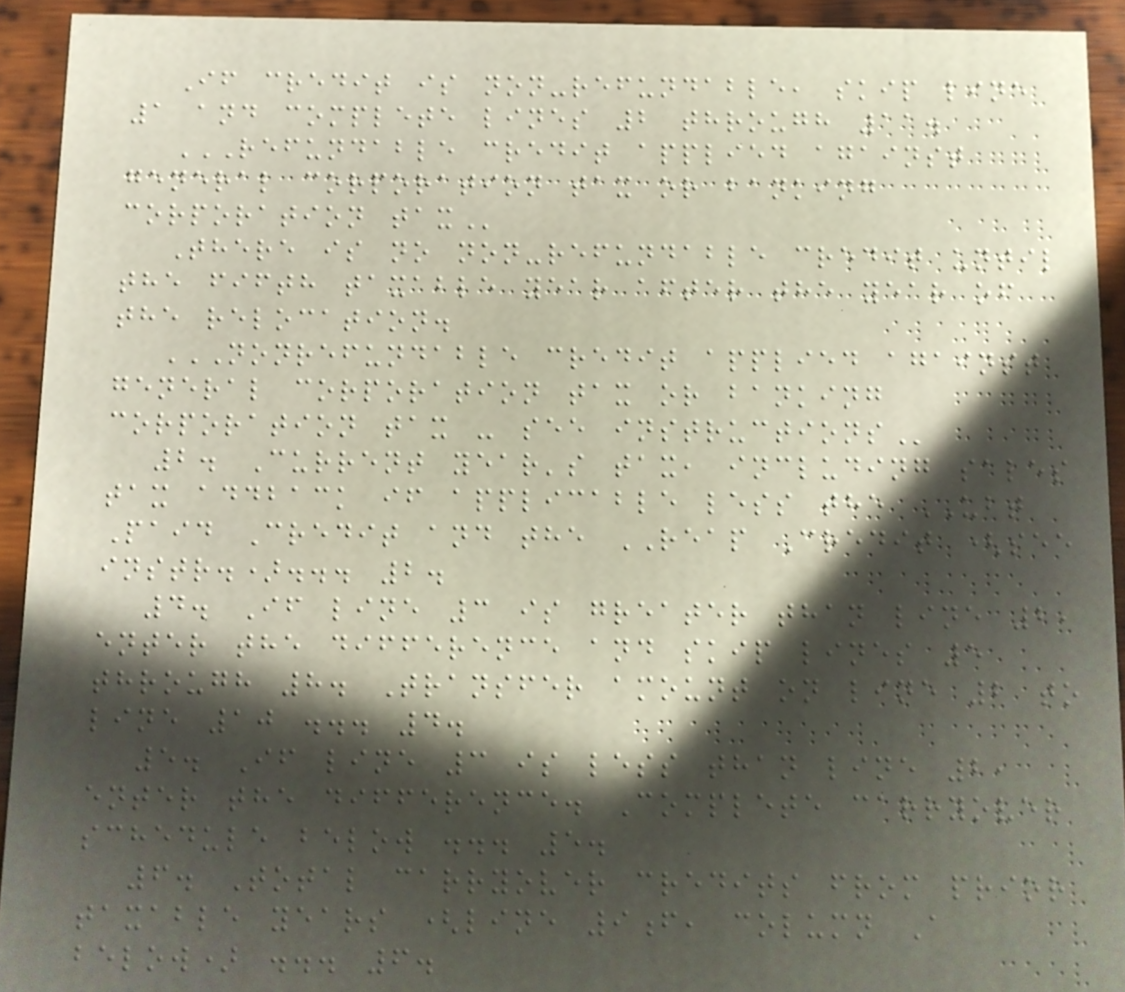If credit is non-refundable, skip line
1 and complete lines 2 through 11.
REFUNDABLE CREDIT APPLIED AGAINST
GENERAL CORPORATION TAX OR BANKING
CORPORATION TAX
There is no non-refundable credit until
the fifth taxable year after the year of
the relocation.
NONREFUNDABLE CREDIT APPLIED AGAINST
GENERAL CORPORATION TAX OR BANKING
CORPORATION TAX - SEE INSTRUCTIONS
2. Current year's tax, including sales
tax addback if applicable less the UBT
Paid Credit and the REAP Credit (see
instr.)... 2.
4. If line 3 is greater than line 2,
enter the difference and skip lines 5
through 8. Transfer amount on line 2 to
line 10 ... 4.
5. If line 3 is less than line 2,
enter the difference. Complete carryover
schedule below ... 5.
6. Total carryover credits from prior
taxable years (line 9f, column A
below) ... 6.
